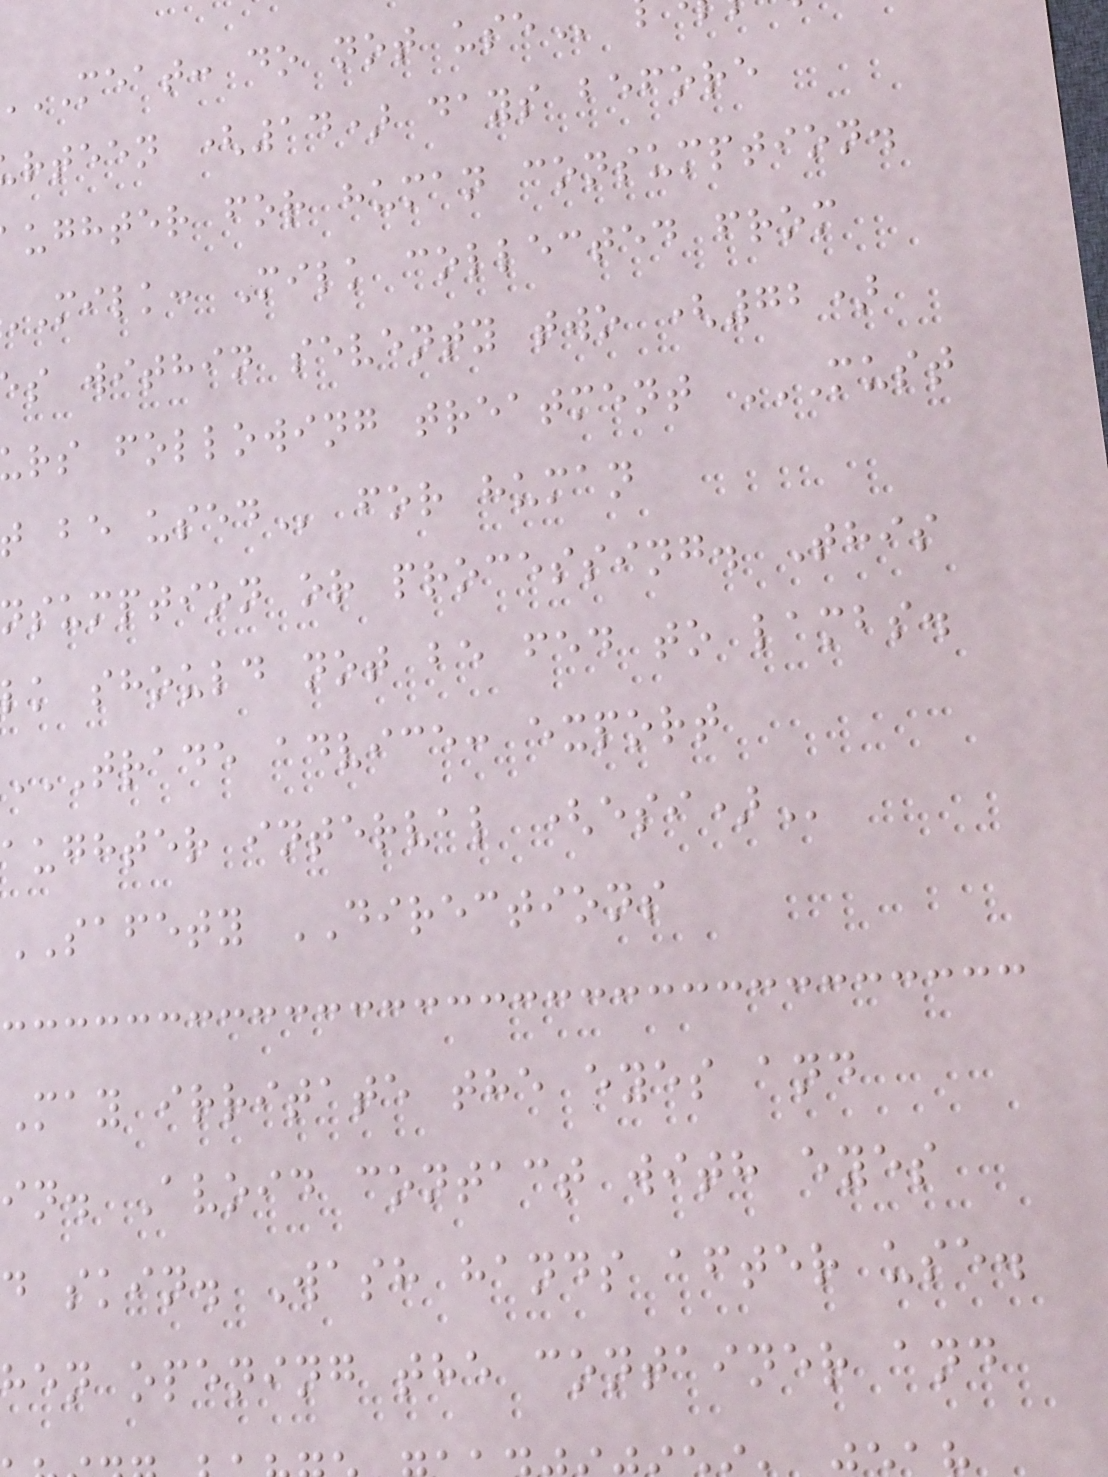MEAT: do not
rteen (14) days before
ughter for human consumption.
milk: Milk collected from
s within seventy two (72)
nsumption or processing. This
lk should not be fed to lambs.
TRADE ADVICE: EXPORT
aughter interval
SAFETY DIRECTIONS
May irritate the eyes and
in. Avoid contact with eyes
d skin. Wash hands after use.
hen opening the container and
